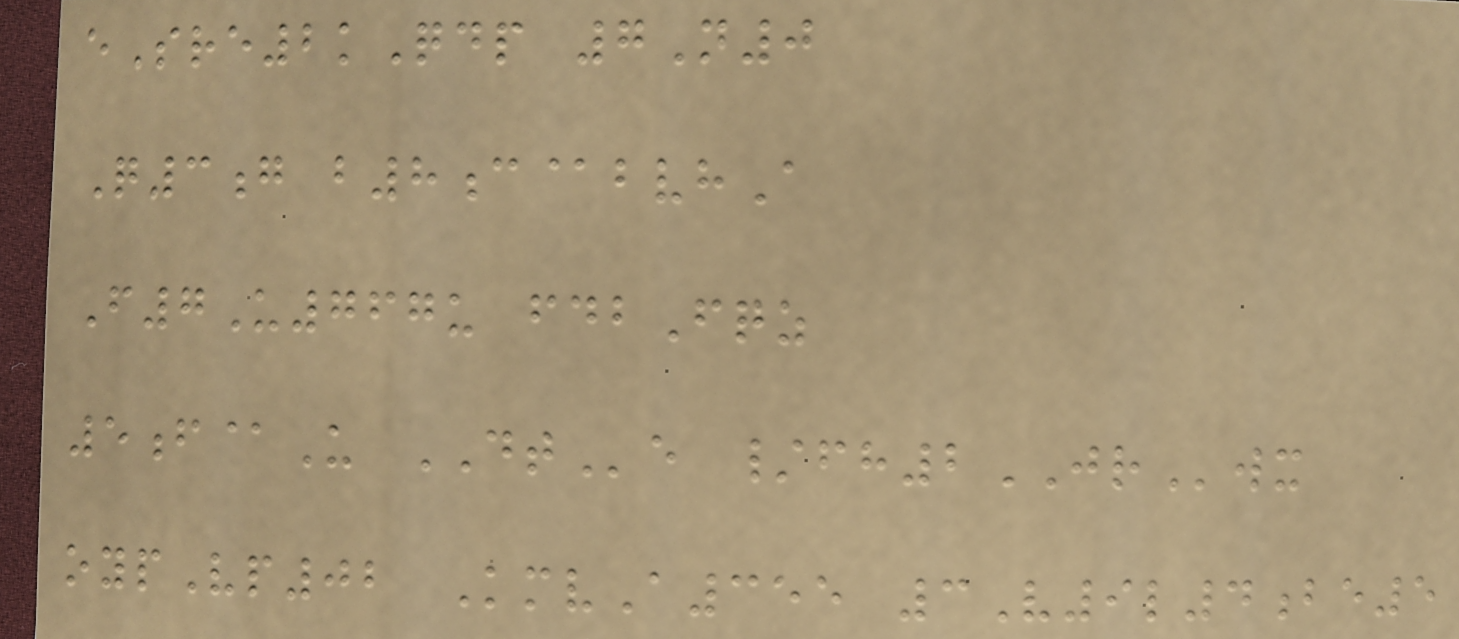eSre2kQdp 7N0
Q3g b8c@bvhA
F7U767u fdbFqz
5f@U DTe /fh2JRwx
oypVp02 KmvA355 3V9l4be5
